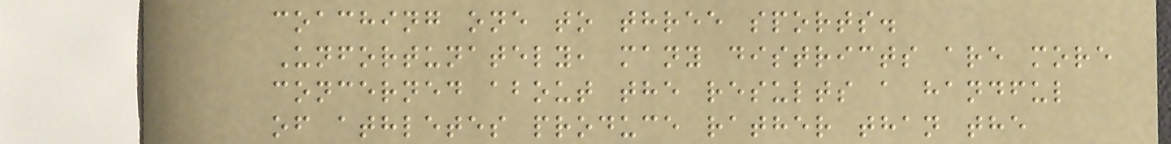coaching one to three sports.
Unfortunately, many districts are more
concerned about the results a handful
of athletes produce rather than the
